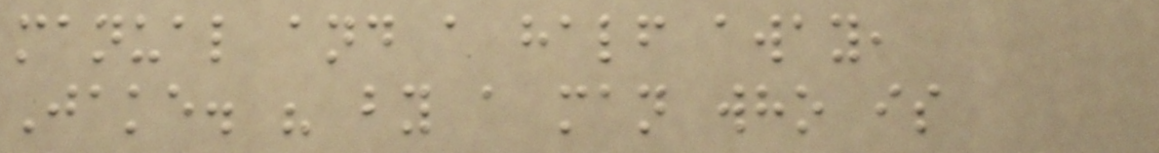manual and a half away,
Jake. " by a man who is
